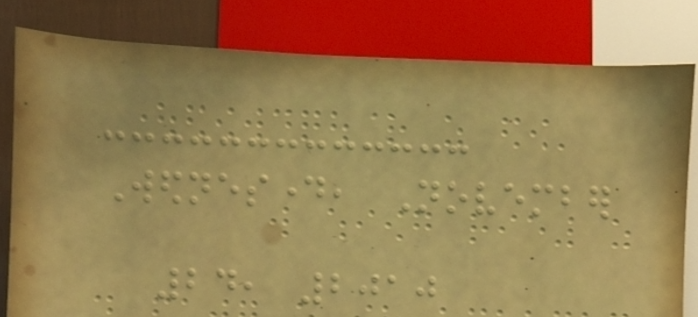Wednesday, November
24, 2010
